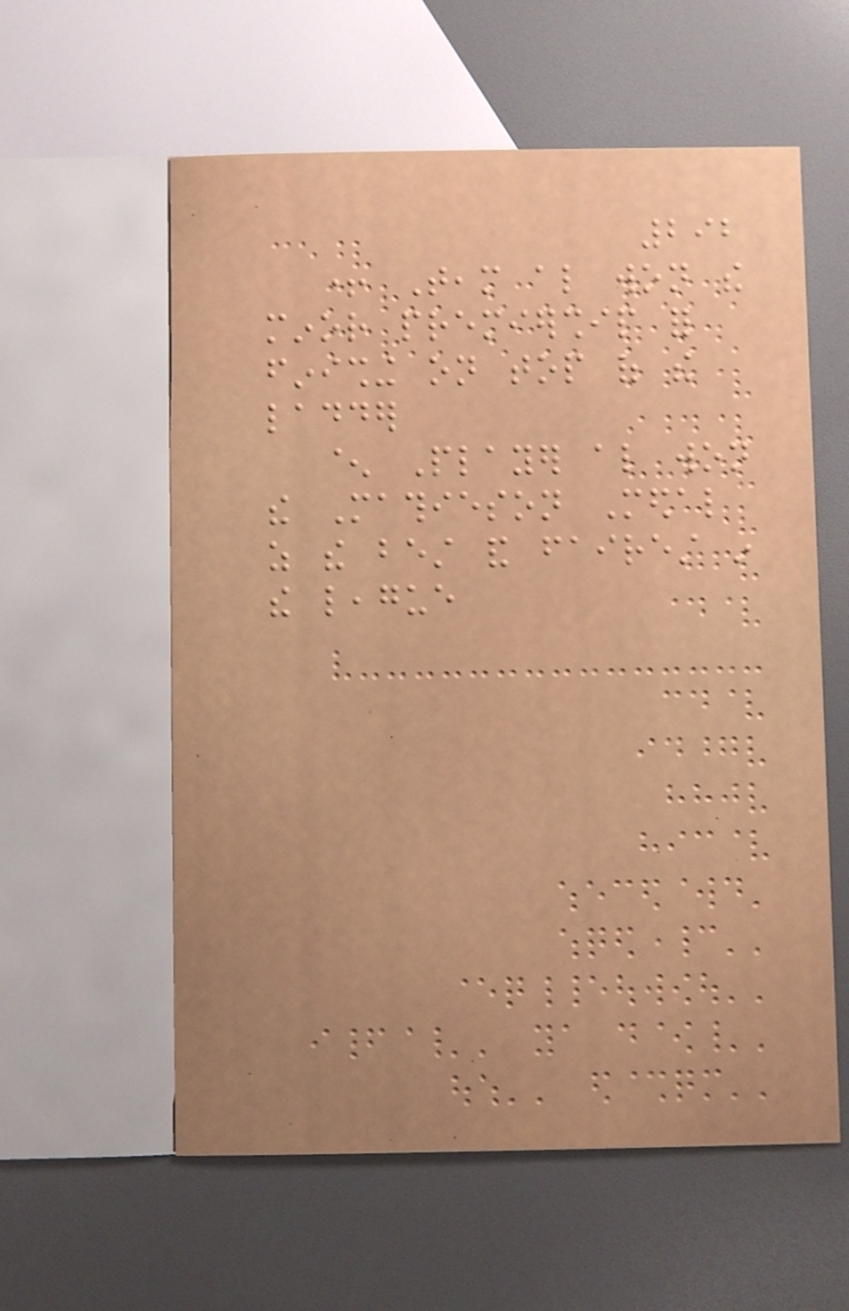292
+ Team also won the
minor premiership for
finishing on top of the
ladder
^ Player also won
the Mathieson Medal
as the best and fairest in
the league
